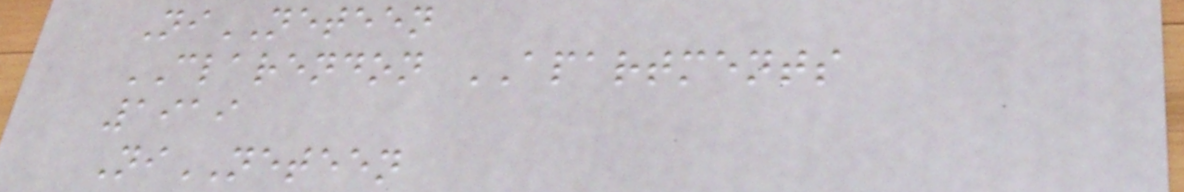NiNETEEN
CLARENDON APARTMENTS
1919
NiNETEEN
